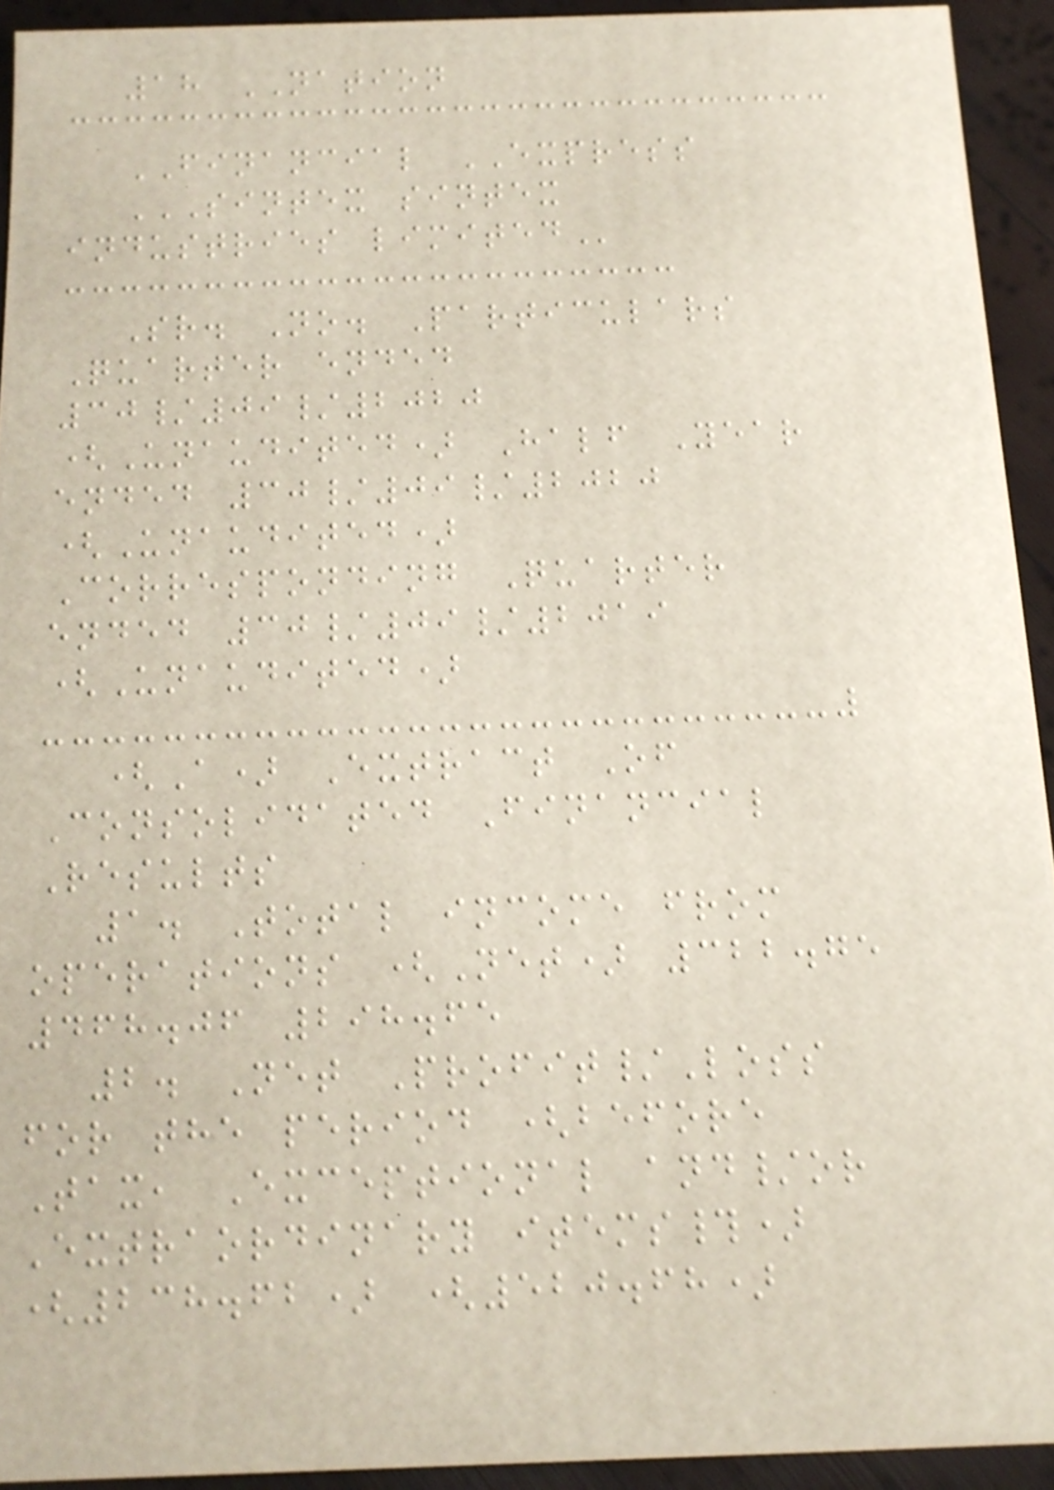18 NATION
FINANCIAL EXPRESS
SINTEX SINTEX
INDUSTRIES LIMITED
Sr. No. Particulars
Quarter ended
30/09/2020
(Unaudited) Half Year
ended 30/09/2020
(Unaudited)
Corresponding Quarter
ended 30/09/2019
(Unaudited)
(A) Extract Of
Consolidated Financial
Results
1. Total income from
operations (Net) 322.75
468.06 298.65
2. Net Profit/Loss
for the period (before
Tax, Exceptional and/or
Extraordinary items#)
(238.62) (520.68)
